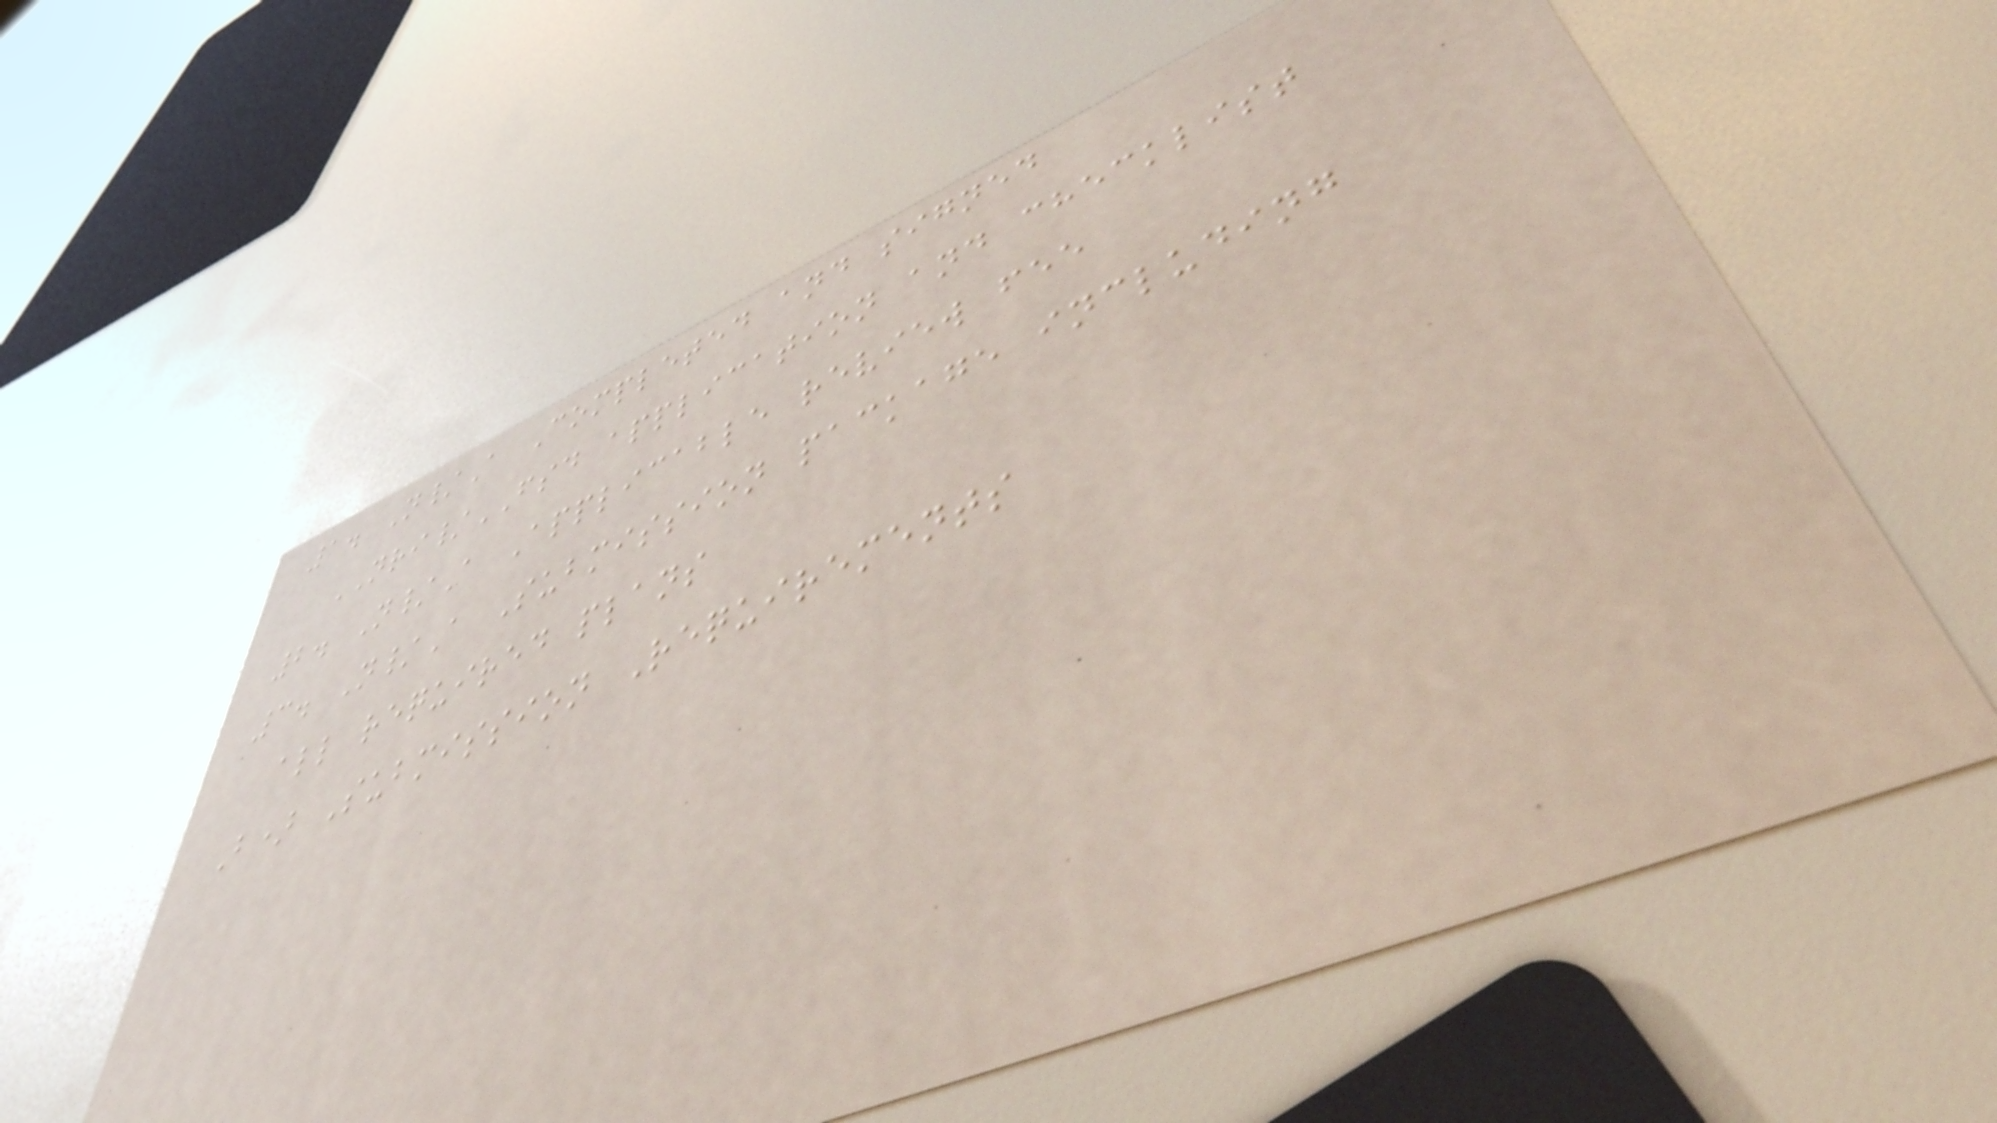1. N/A Completed and signed
NRI/FSD application and checklist
2. N/A Applicable review fee
3. N/A Submission package including
all required plans
B) Submission Requirements
